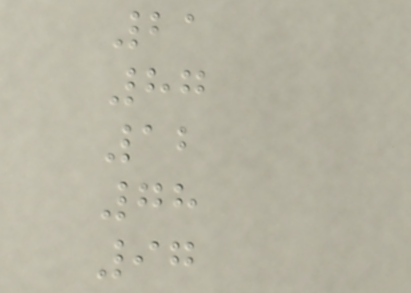21
87
12
78
97
